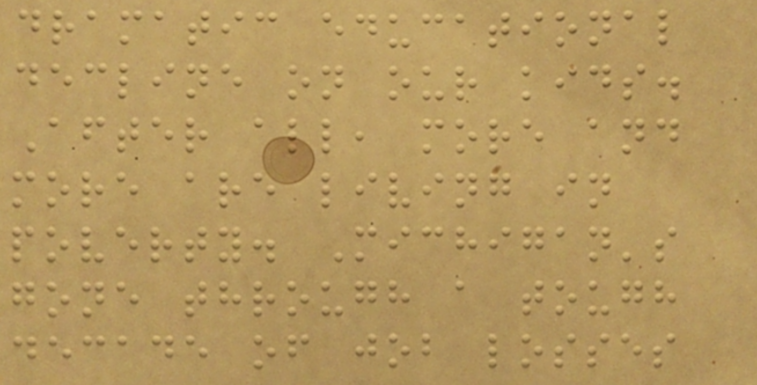dramatic educational
decline on our kids.
After all, more and
more are living in
poverty. Michigan's
gone through a tough
decade of job losses
